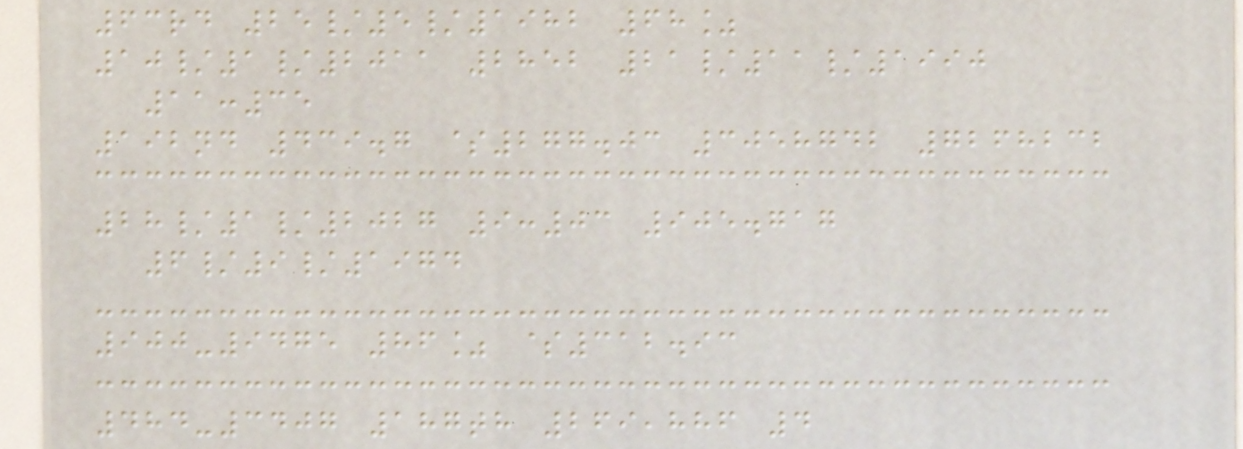63rd 25/5/1982 68%
10/1/2011 2852 21/11/1990
11:35
192nd 439.7 $277.03 3058742 7268232
28/1/2027 9:03 905.717
6/9/1974
900-9475 86% $312.93
484-3407 187th 269,886 4
